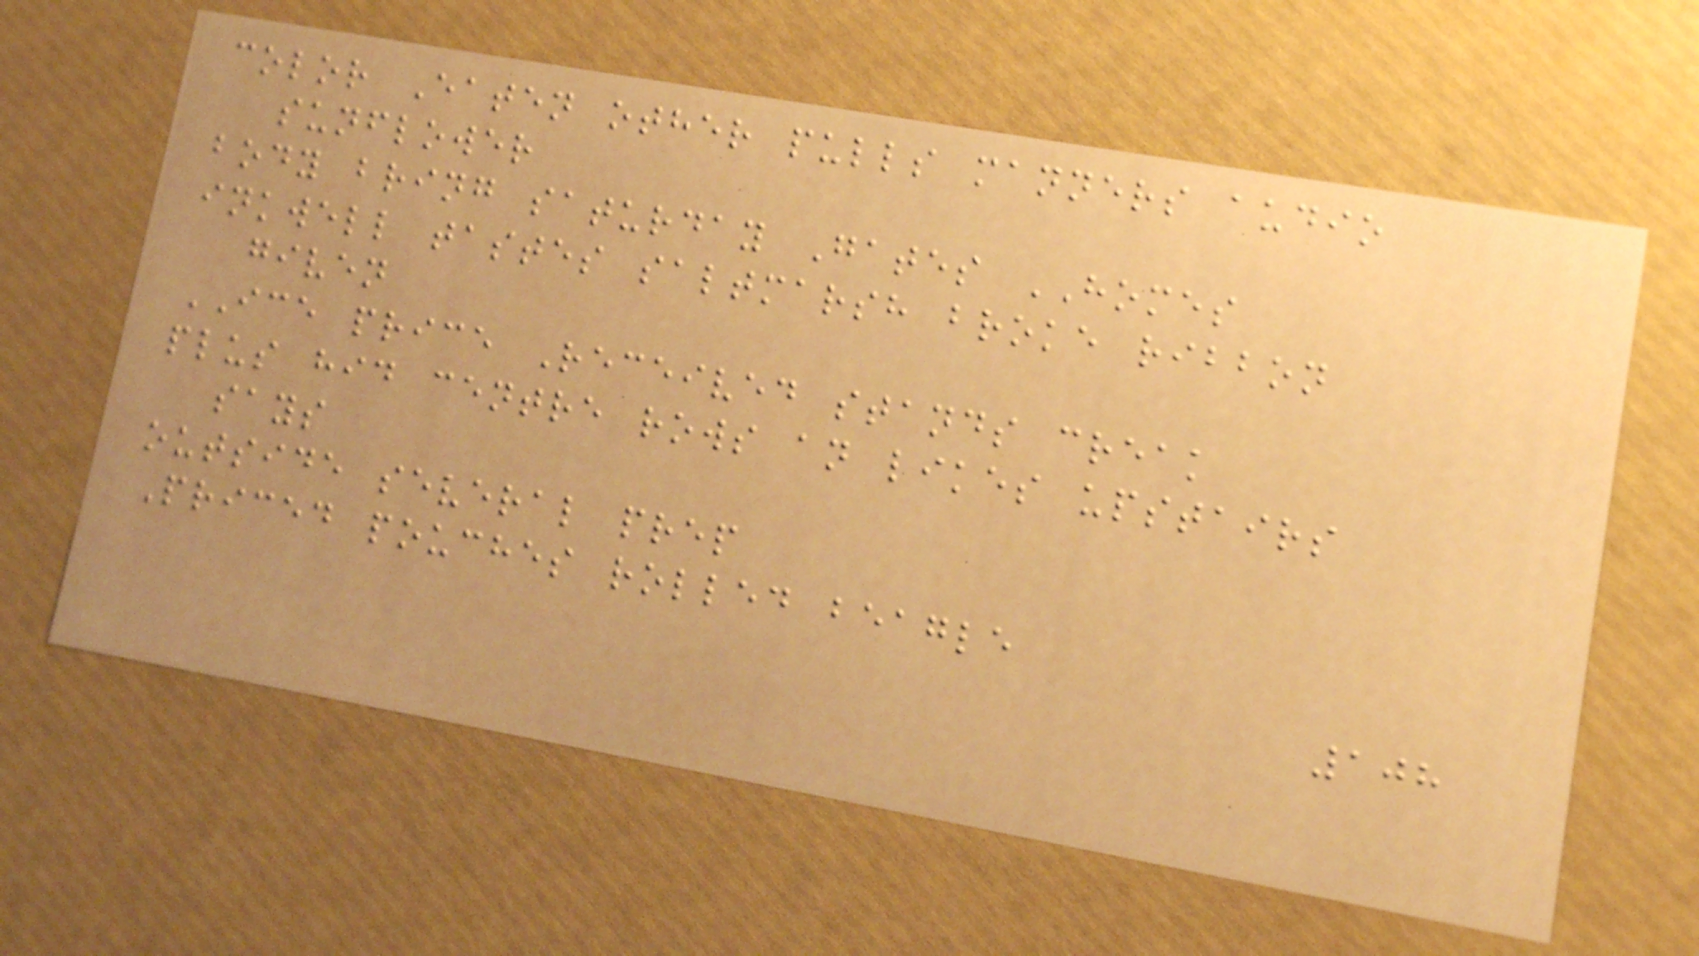color Eaten other pulls manners audio
sunflower
body bring saturday Gates HOMES
inkwell tastes saltmarsh broke ribbon
given
ICE price Received stands creak
plus hid centre rows an likes upstairs
says
outside several prep
Priced pouches rolled beagle
108
